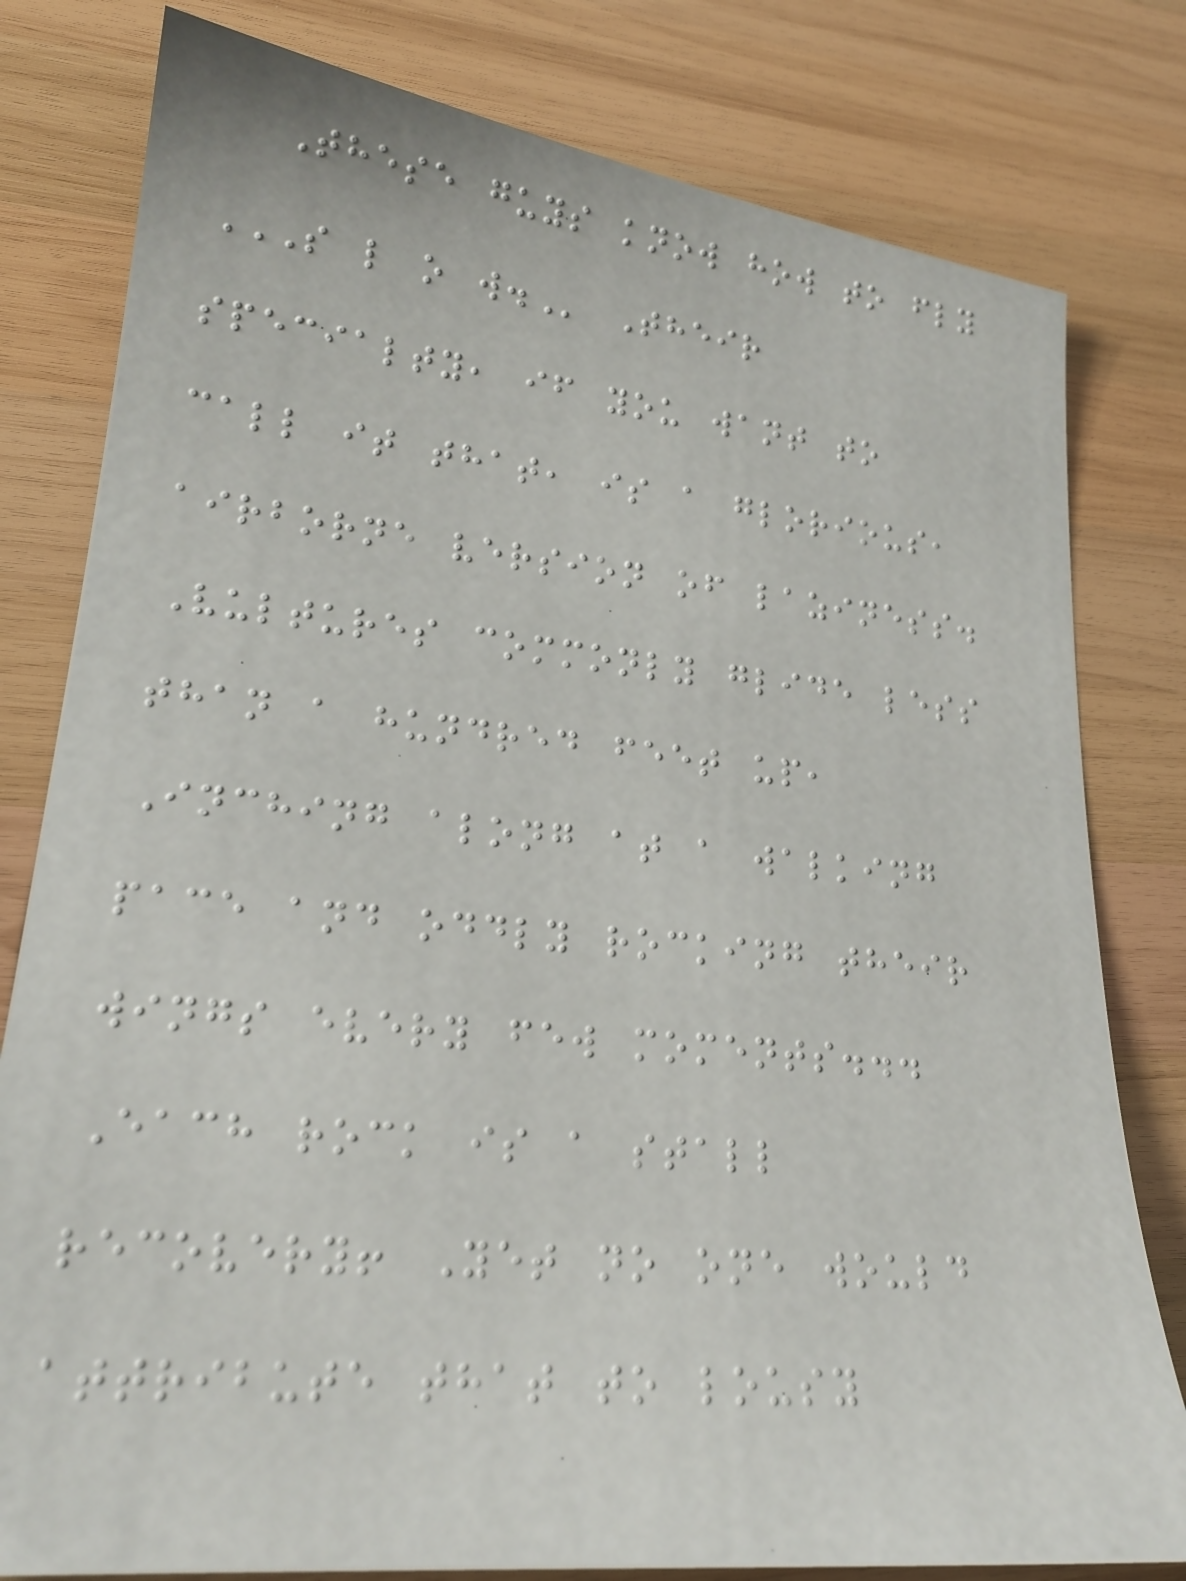These guys know how to fly
S L O W. Their
specialty, if you want to
call it that, is a glorious,
airborne version of laziness.
Vultures commonly glide less
than a hundred feet up,
Inching along at a walking
pace and oddly rocking their
wings every few moments...
Each rock is a stall
recovery! Yet no one would
attribute that to lousy
